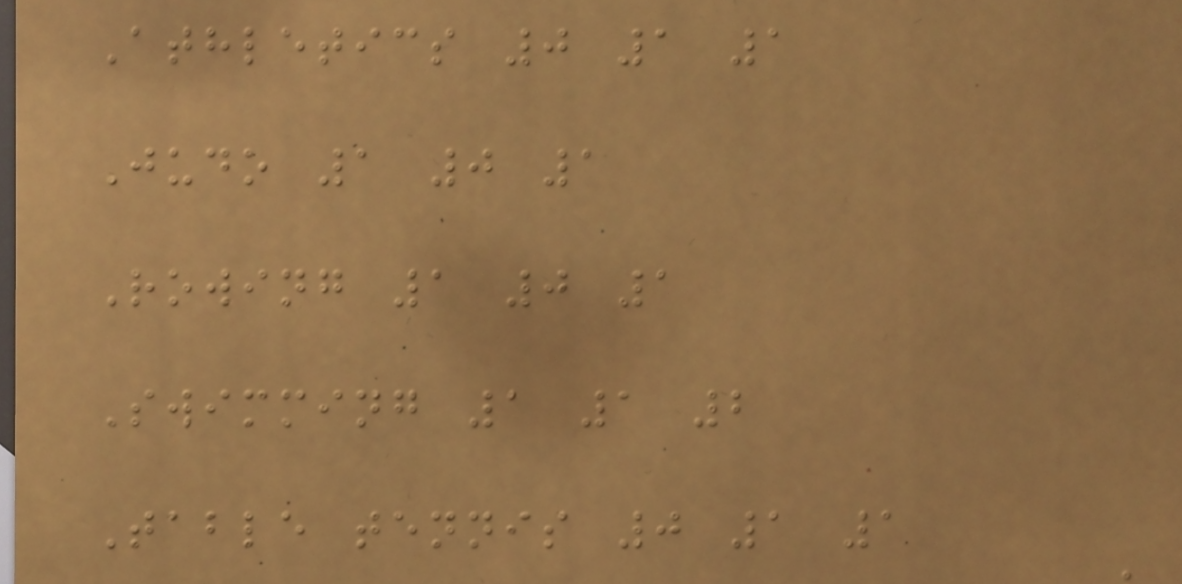Athletics 0 1 1
Judo 1 0 1
Rowing 1 0 1
Swimming 1 1 2
Table tennis 0 1 1
